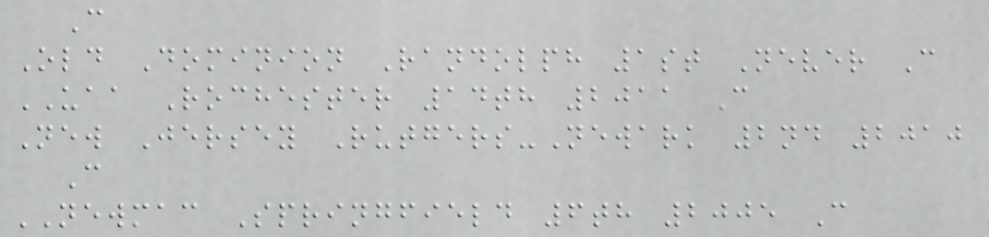C
Old Dominion Randolph 1st Never C
UAA Rochester 14th 2011 C
New Jersey Rutgers-Newark 2nd 2010
C
NEWMAC Springfield 6th 2005 C
